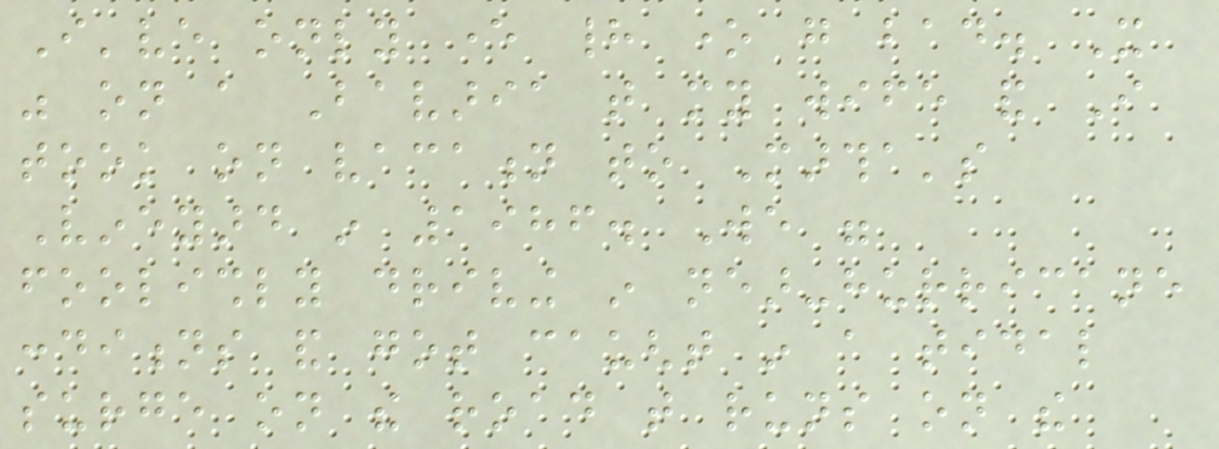I've only ever had one go bad. It
was on a Bavaria that my wife and I
took on vacation to Martha's
Vineyard in 1986. We were
foolishly driving in near-hurricane
conditions and got caught in a tidal
surge on the road that runs on the
